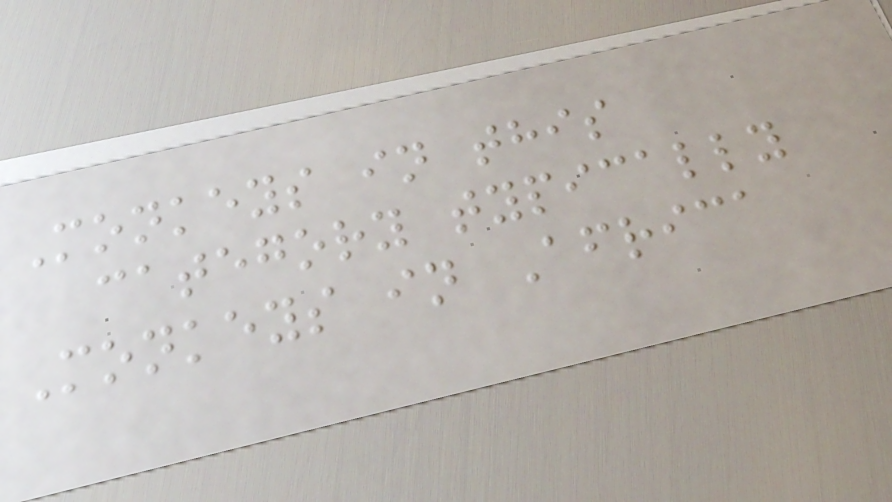Monkeys in this
category typically
Monkeys in Africa
